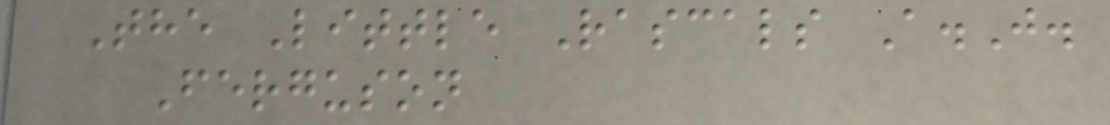The Little Rascals A.J.
Ferguson
